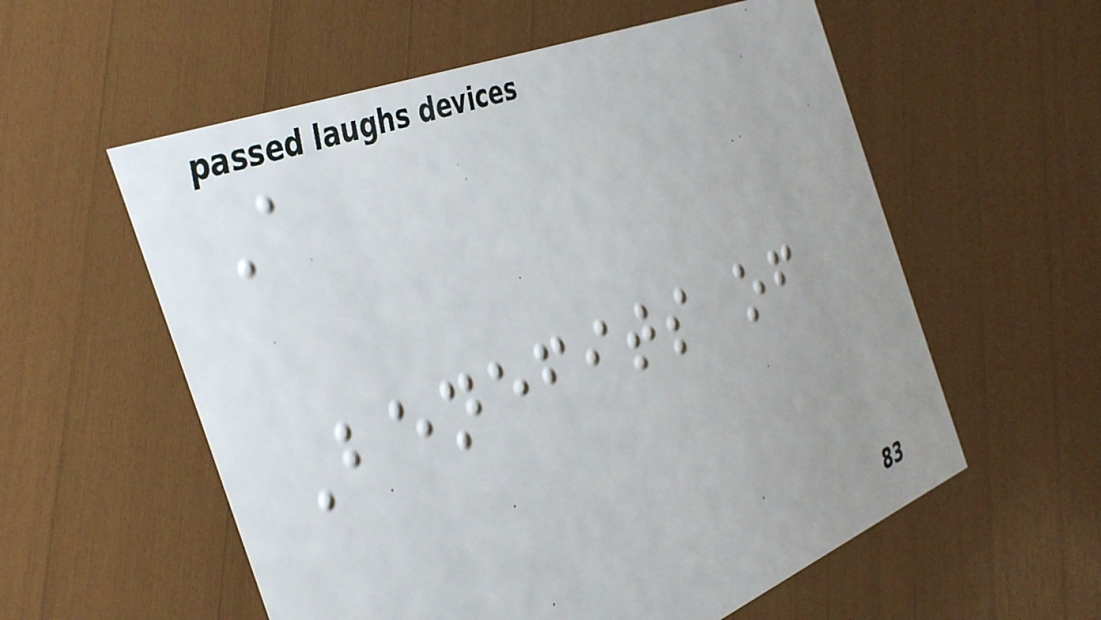A
Benefits of
